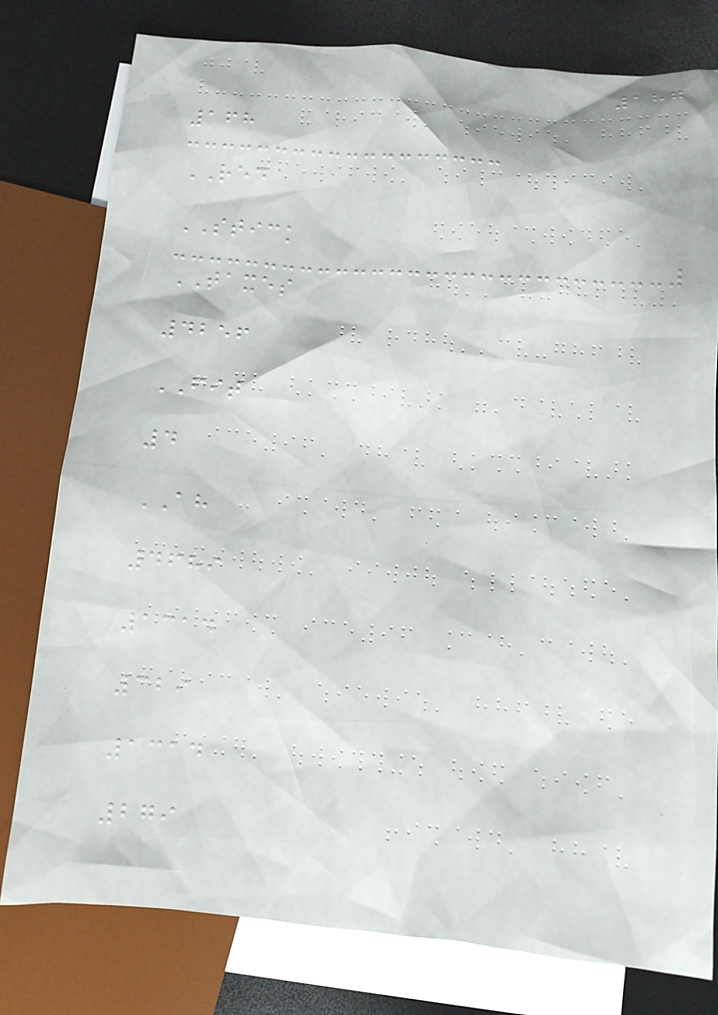187
168
RED
STICK
TAXES
4256
FIT
4
AH
4689
1314
329
1314
279
